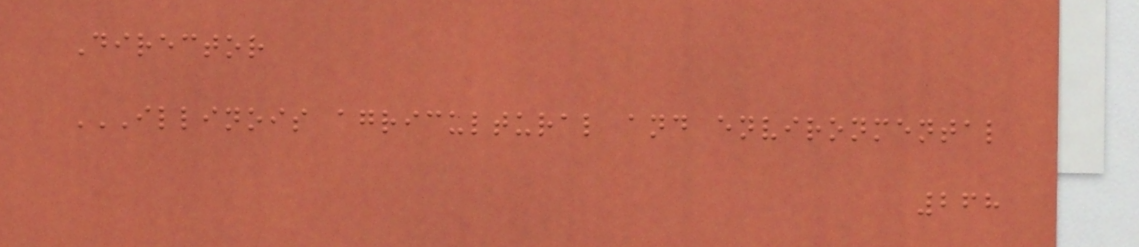Director
ILLINOIS AGRICULTURAL AND ENVIRONMENTAL
268
